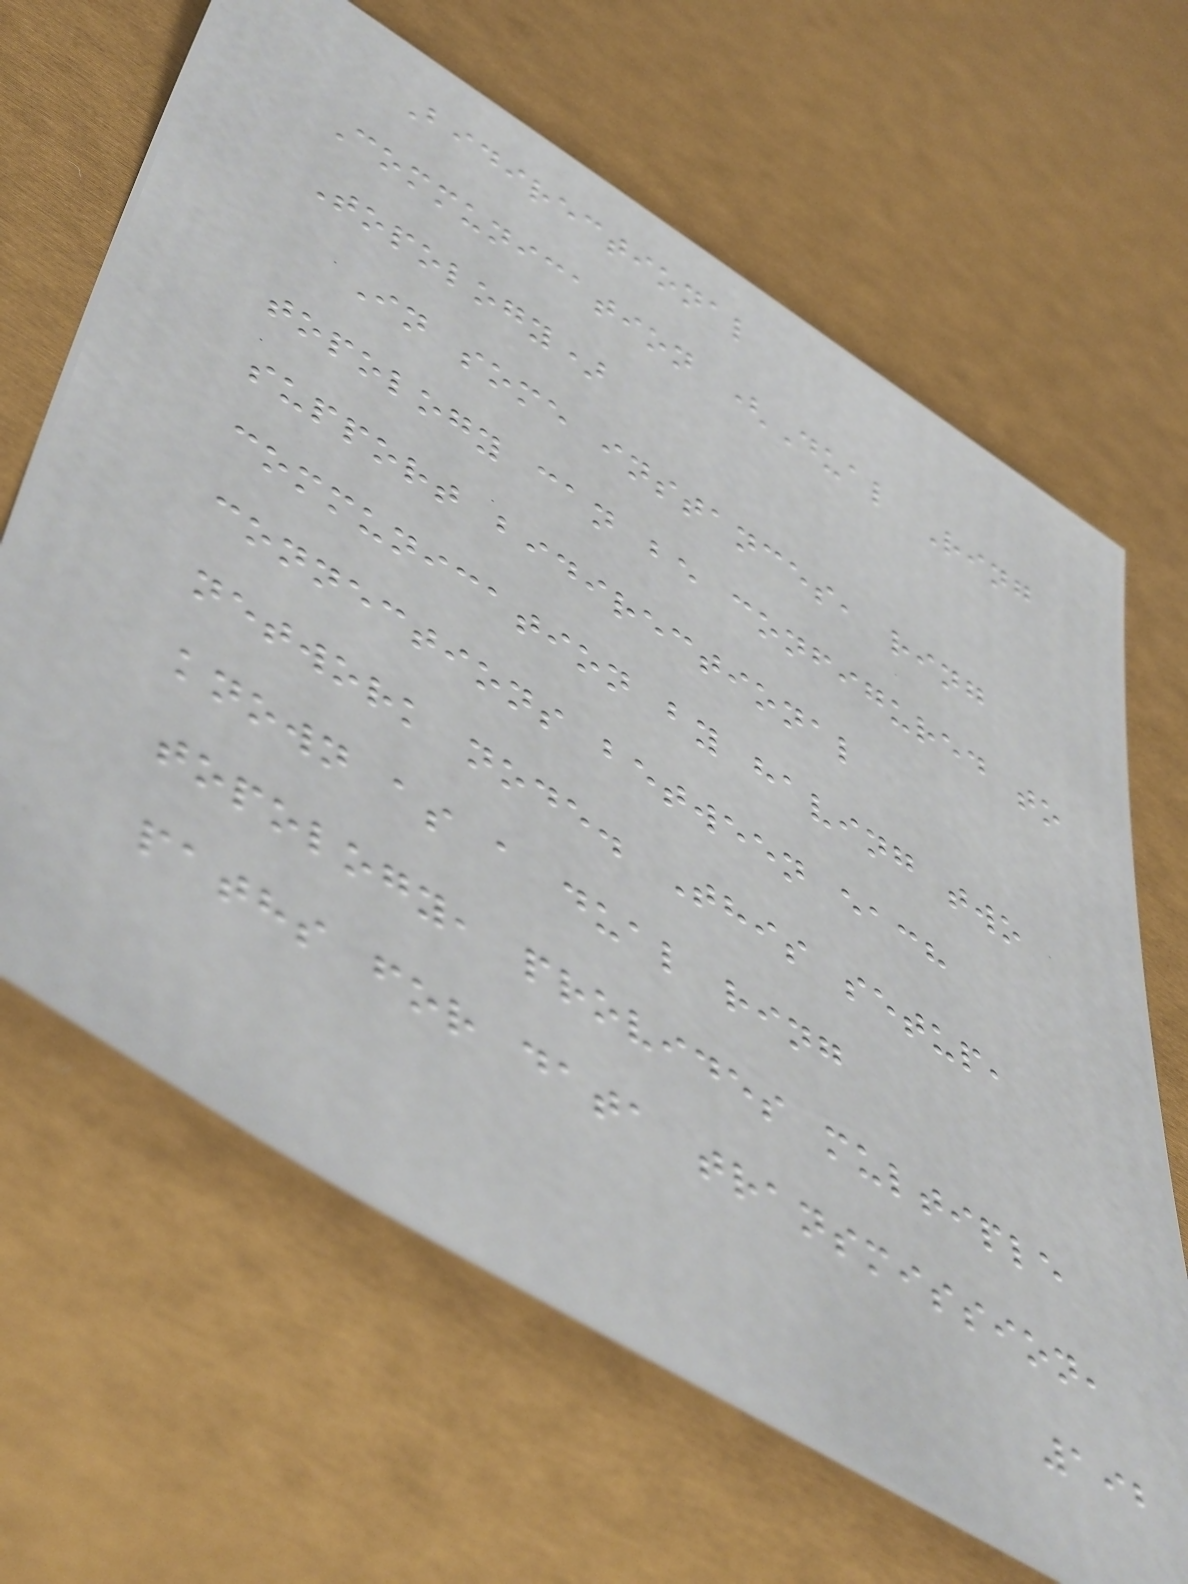Bidirectional
Communication (Dual Ring
Topology)
In some instances, ring
topology can be configured to
support bidirectional
communication by having two
connections between each
network node. This setup,
known as a dual ring
topology, provides multiple
paths for data transmission,
192
